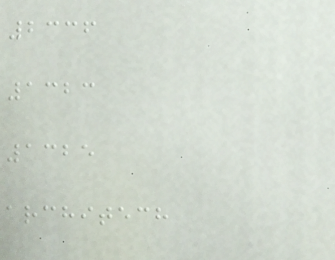2336
1323
1325
architech
